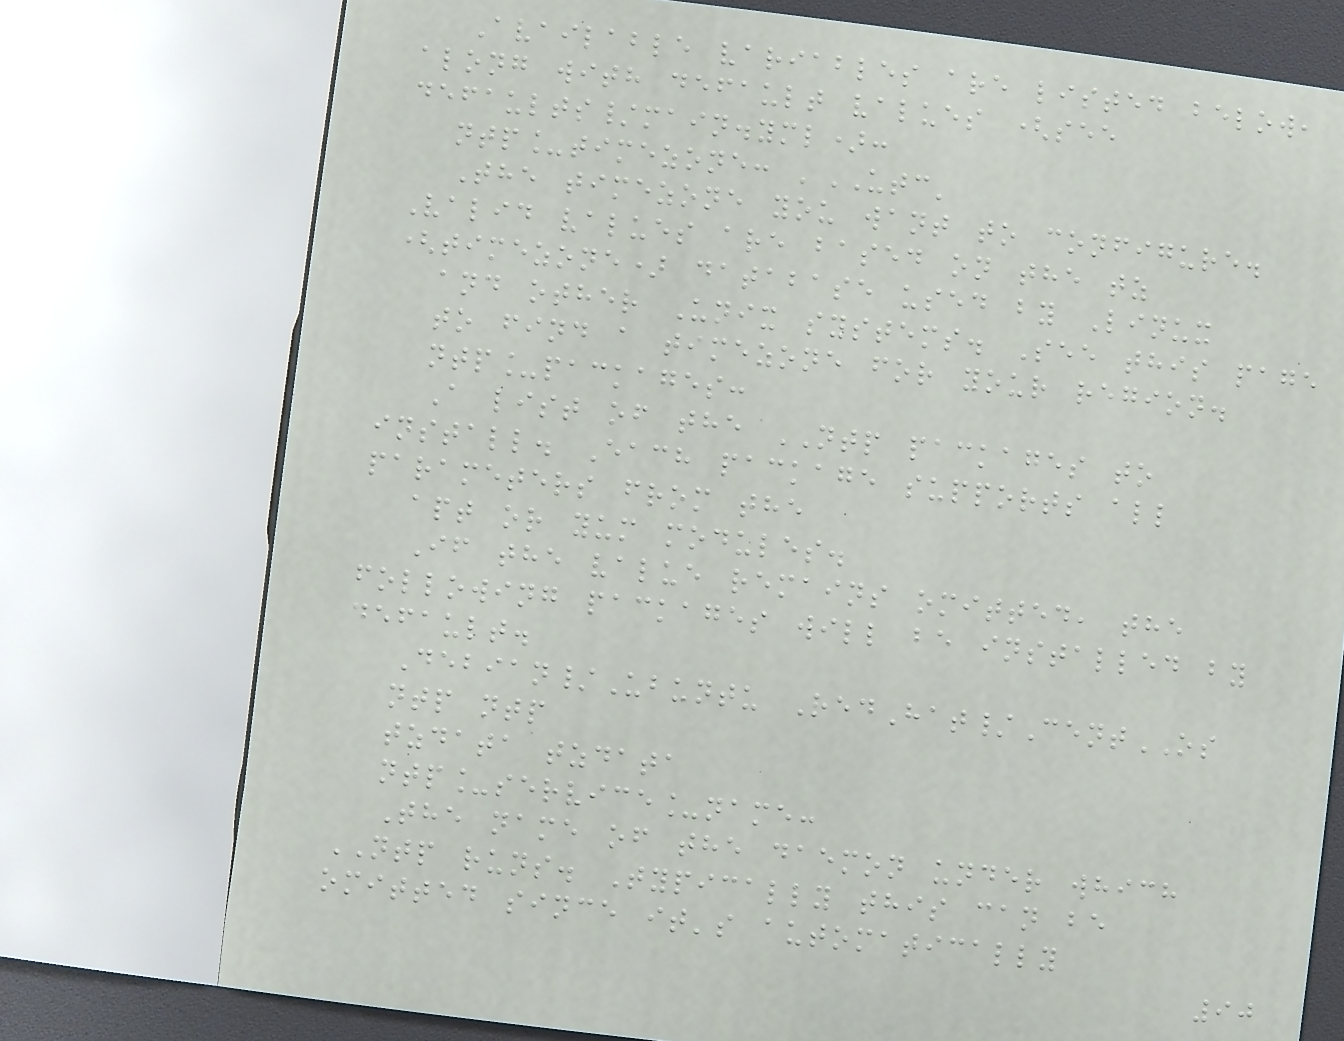Available variables are listed below,
along with default values (see
defaults/main.yml):
ntp_timezone: 'UTC'
The timezone you want to configure.
Valid values are based on the tz
(timezone) database used by Linux
and other Unix systems. See this page
to find a timezone for your region.
ntp_packages:
A list of the NTP packages to
install. Each package supports all
parameters from the
apt or yum modules.
If the value remains omitted, the
following packages will be installed by
default.
Debian/Ubuntu RedHat/CentOS
ntp ntp
tzdata tzdata
ntp_service_name:
The name of the daemon under which
NTP runs. Typically this can be
omitted since it's automatically
90
